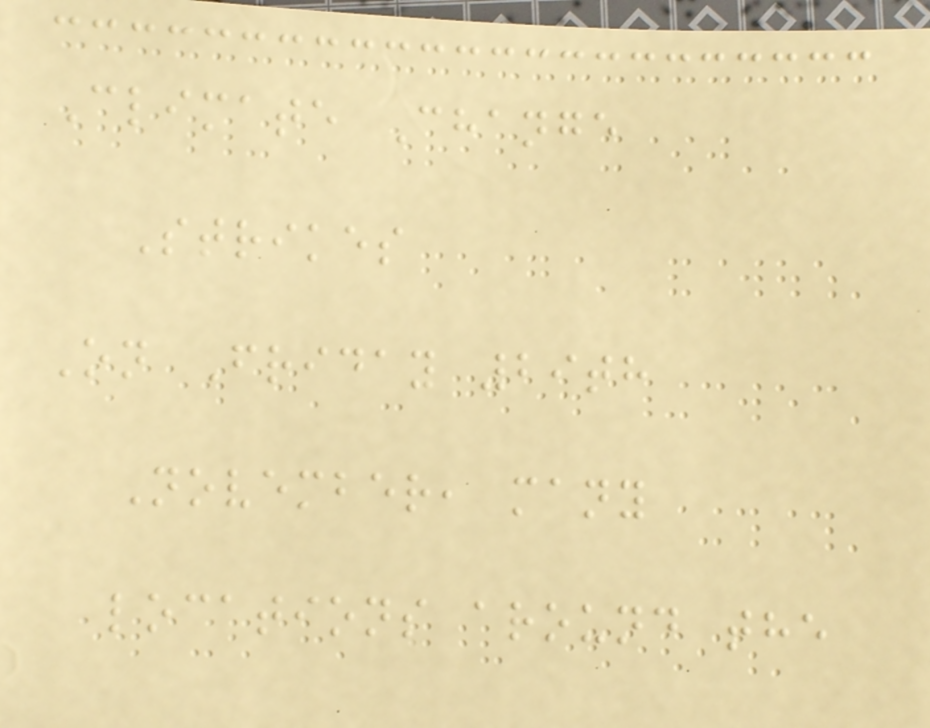Climate Change
Strikes
On Friday 29th
November, many
locations around the
